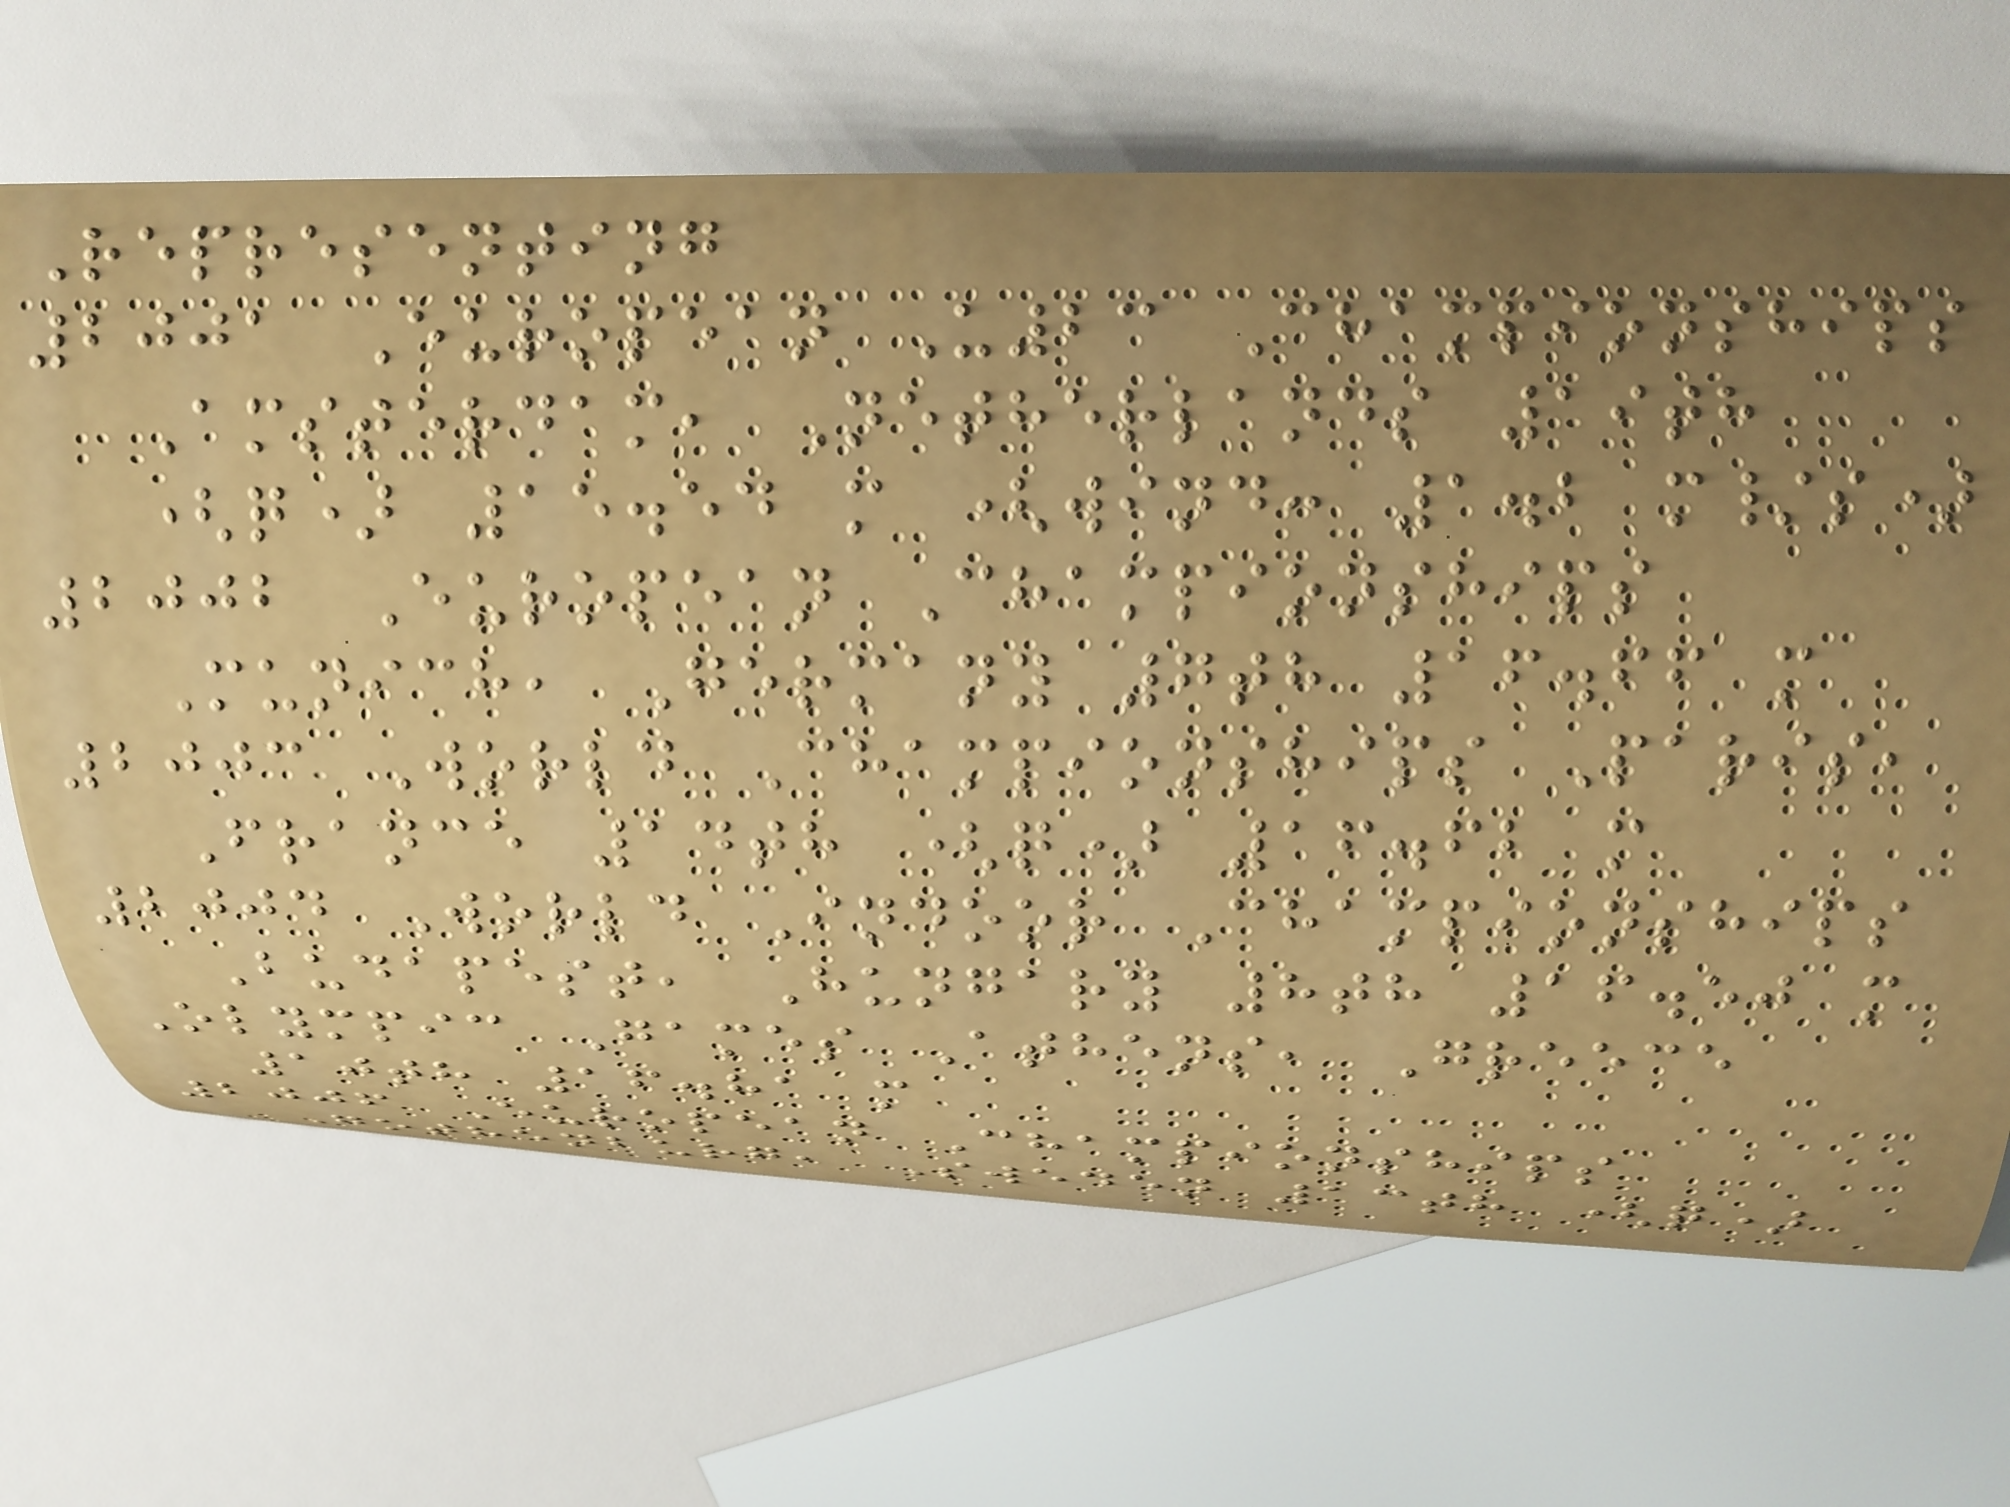Representing
2001 European U23 Championships
Amsterdam, Netherlands 19th
(q) 15.54 m (wind: 1.2 m/s)
2002 European Championships
Munich, Germany 7th 16.66 m
2003 World Championships Paris,
France 14th (q) 16.62 m
2004 World Indoor Championships
Budapest, Hungary 8th 16.50 m
Olympic Games Athens, Greece
10th 16.81 m
2006 European Championships
Gothenburg, Sweden 13th (q)
